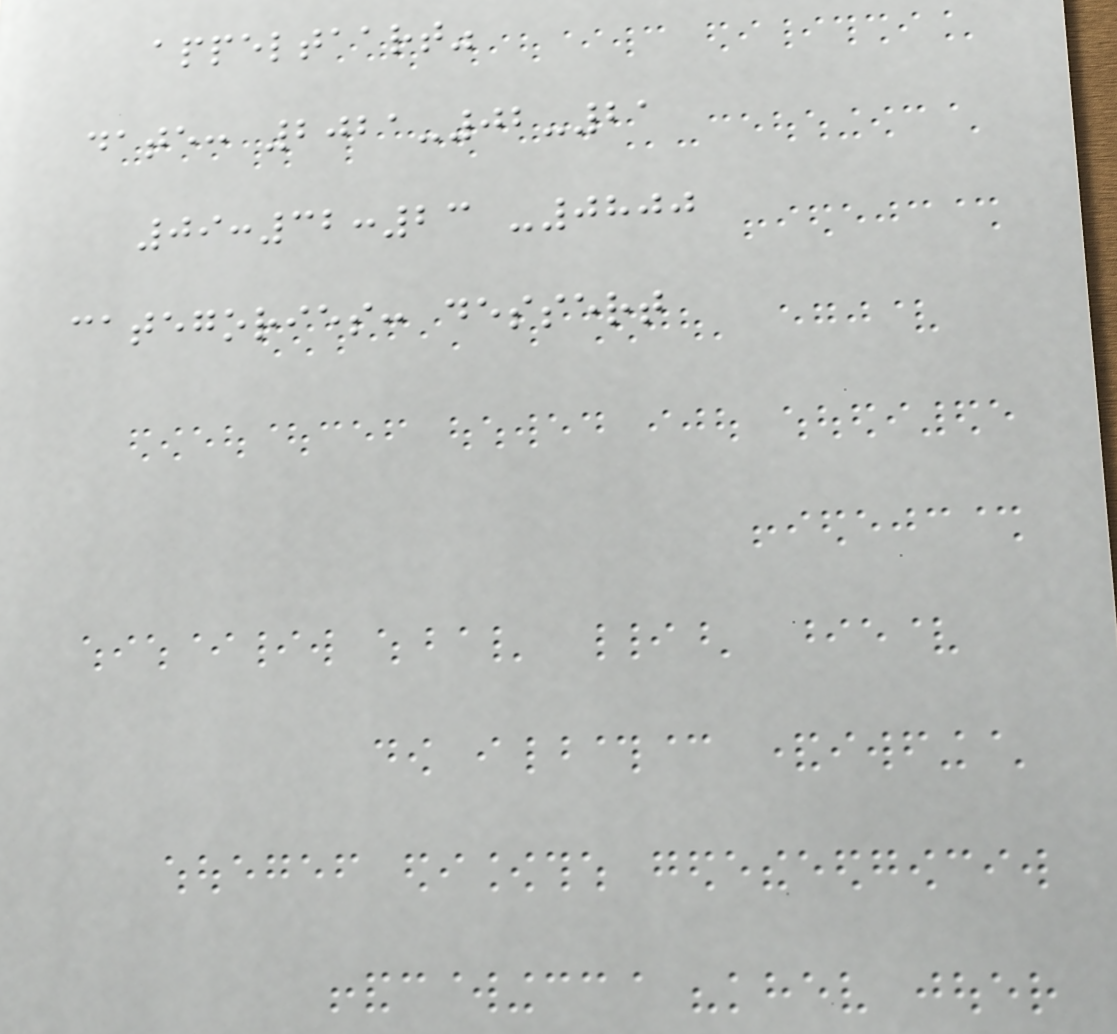appeltaart"
date: 2021-02-21
09:32:23 -0800
categories: dessert
